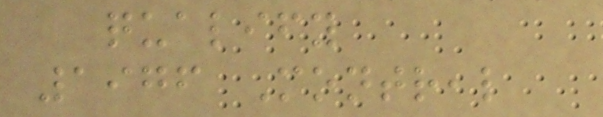qualify
1976 Montreal
